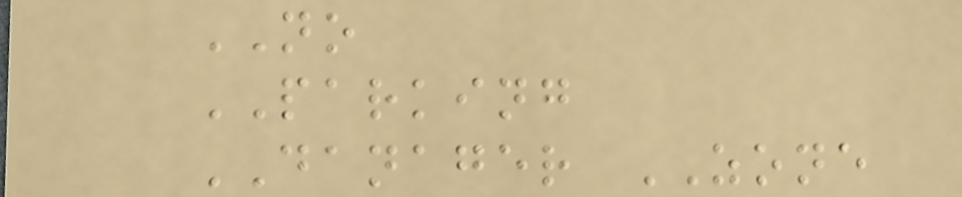NO
PARKING
DANAGER ZONE
